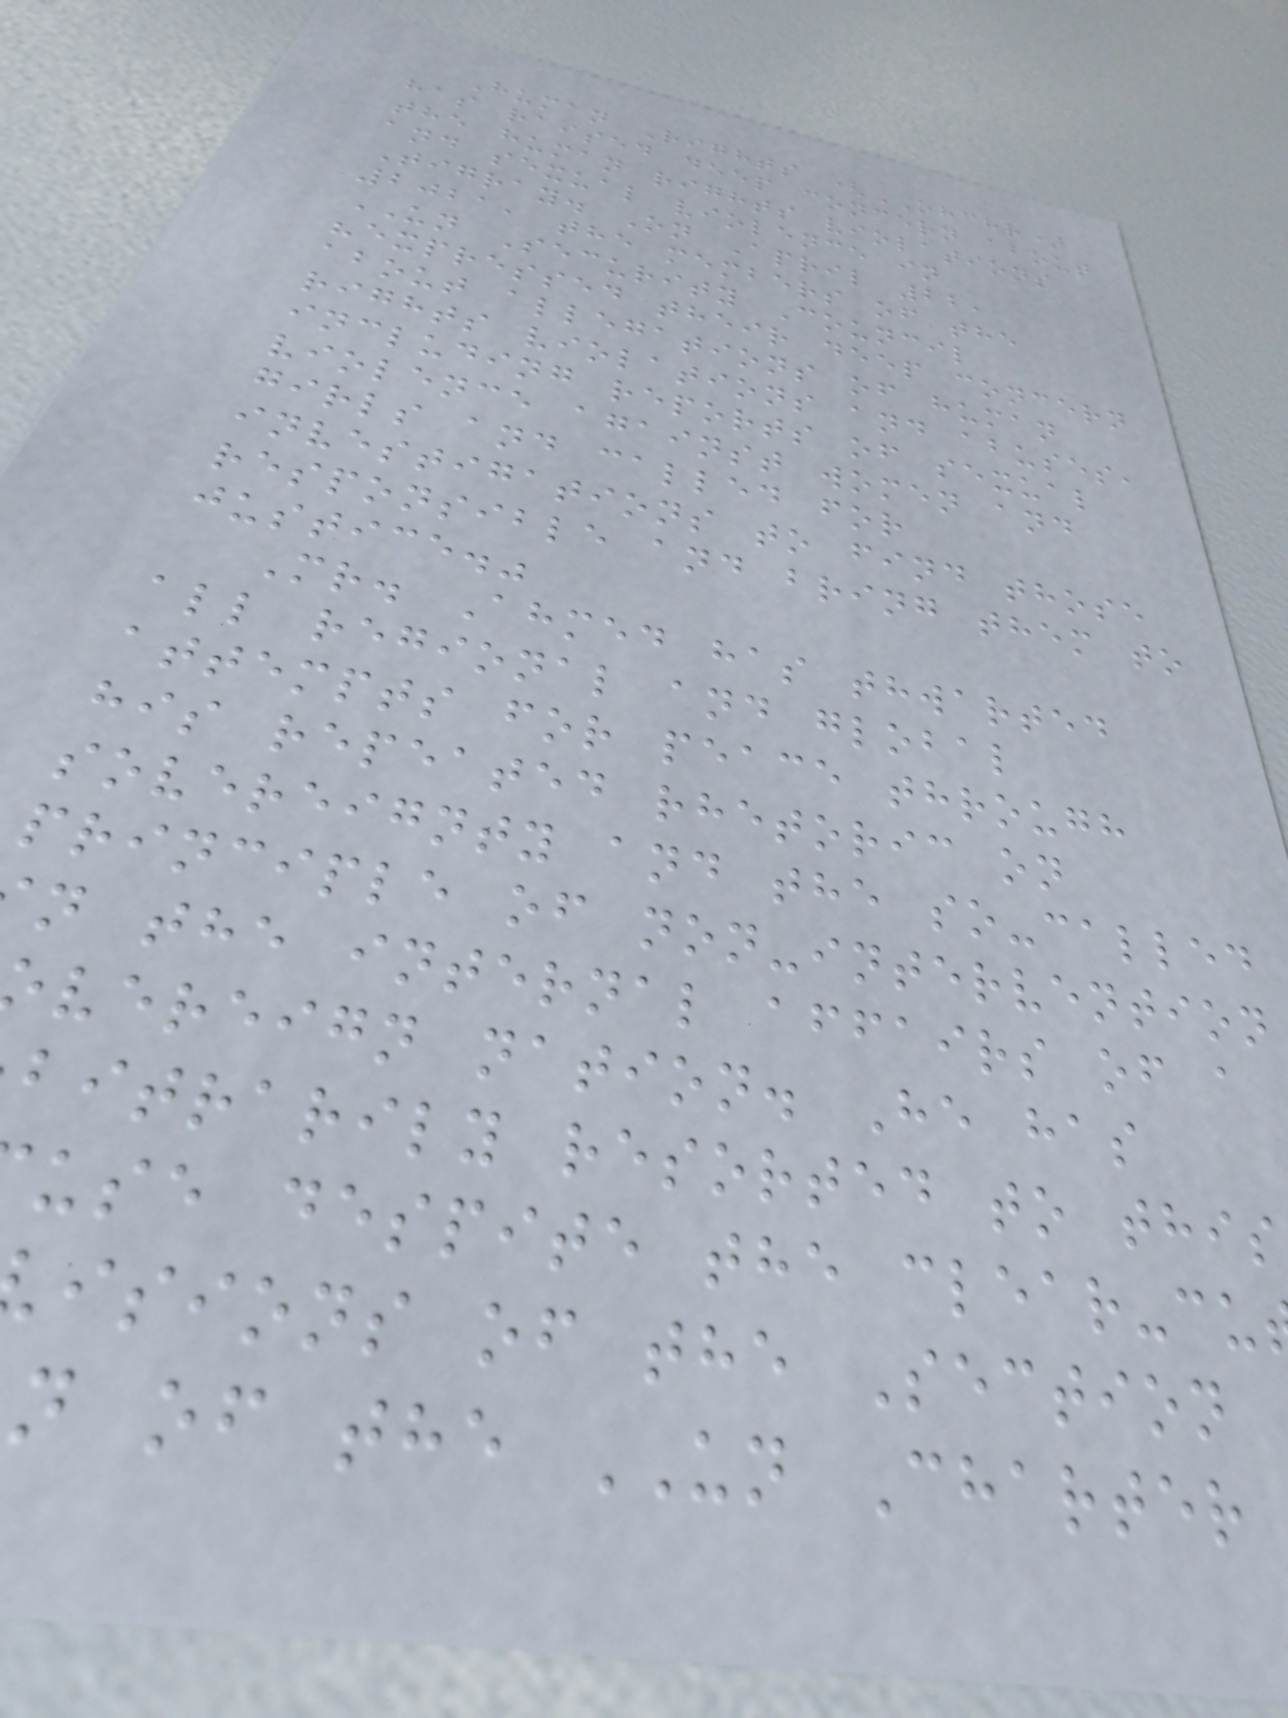Human Rights (OHCHR)
has raised deep concern about
the human rights violations
and sexual violence in
Tigray. On April 22,
2021, the members of the
UN Security Council
"expressed their deep concern
about allegations of human
rights violations and abuses,
including reports of sexual
violence against women and
girls and called for
investigations to find those
responsible and bring them to
justice."
Mr. Ahmed has thwarted
all regional and global
attempts for peace through
his repeated rhetoric on
sovereignty and the so-called
principle of non-intervention
n the internal affairs of a
vereign nation. He has
bitrarily resorted to this
use despite the clear-cu
isions of the Section
n of the UN Charter
